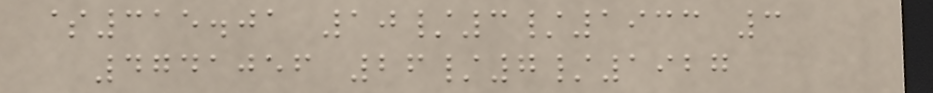$315.01 10/3/1933 3
4741056 26/7/1927
